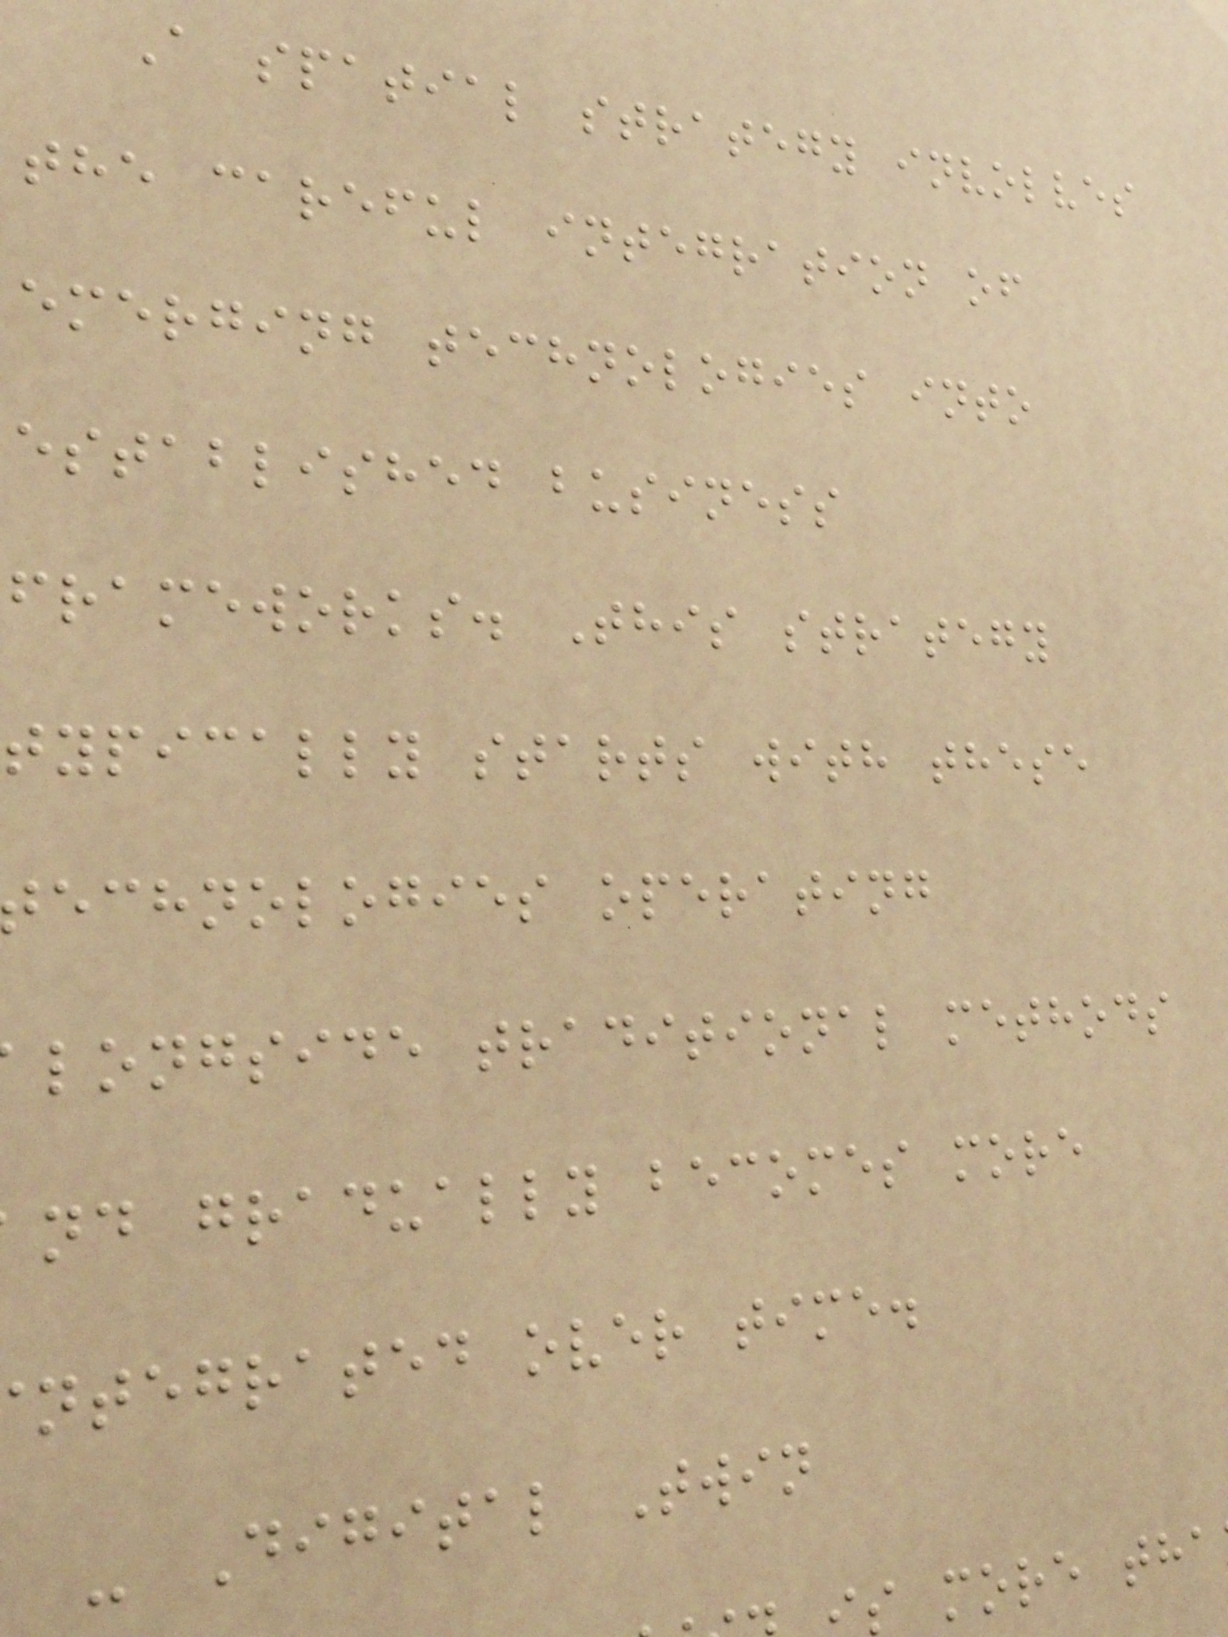A spatial strategy involves
the careful integration of
emerging technologies into
established business
frameworks. This strategy
typically starts with these
echnologies operating
longside traditional methods
nd gradually becomes more
ntegrated over time.
- Digital Twin
s more tha
